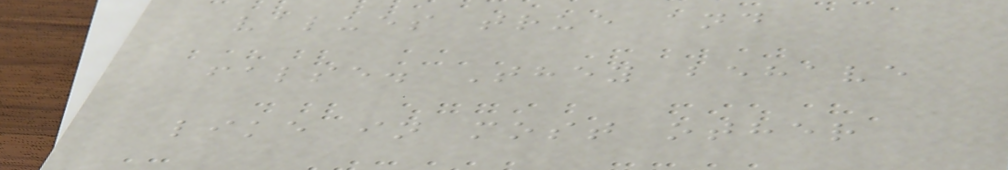values true and
false. They behave
like in most other
